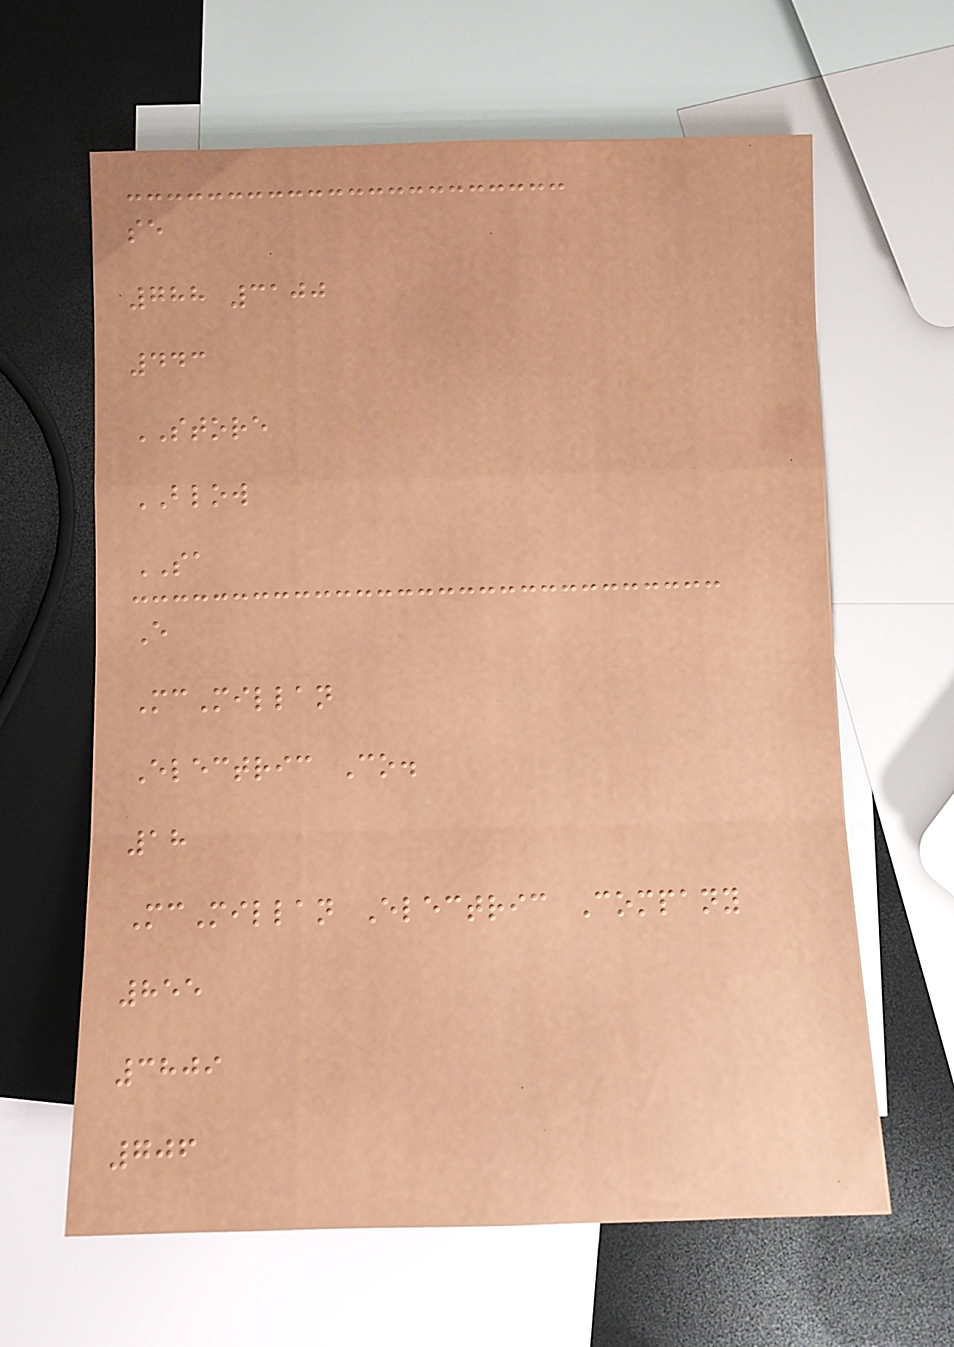se
788 3100
443
STORE
BLOW
SA
E
McMillan
Electric Co.
18
McMillan Electric Company
855
3809
706
